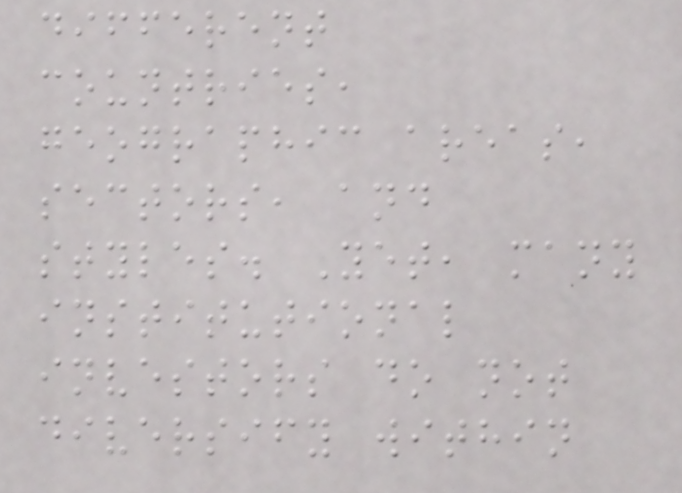different
countries,
geographic areas,
sectors, and
styles. Yet, many
institutional
investors do not
diversify within
